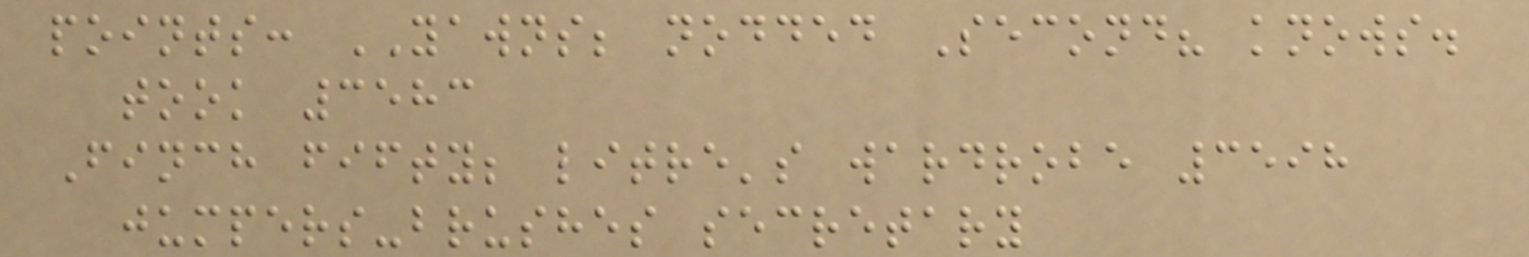points: YAWNS; nodded Second? knows.
took 3583
Finch fifty; litre's wardrobe 3598
jumpers-brushes secretary
